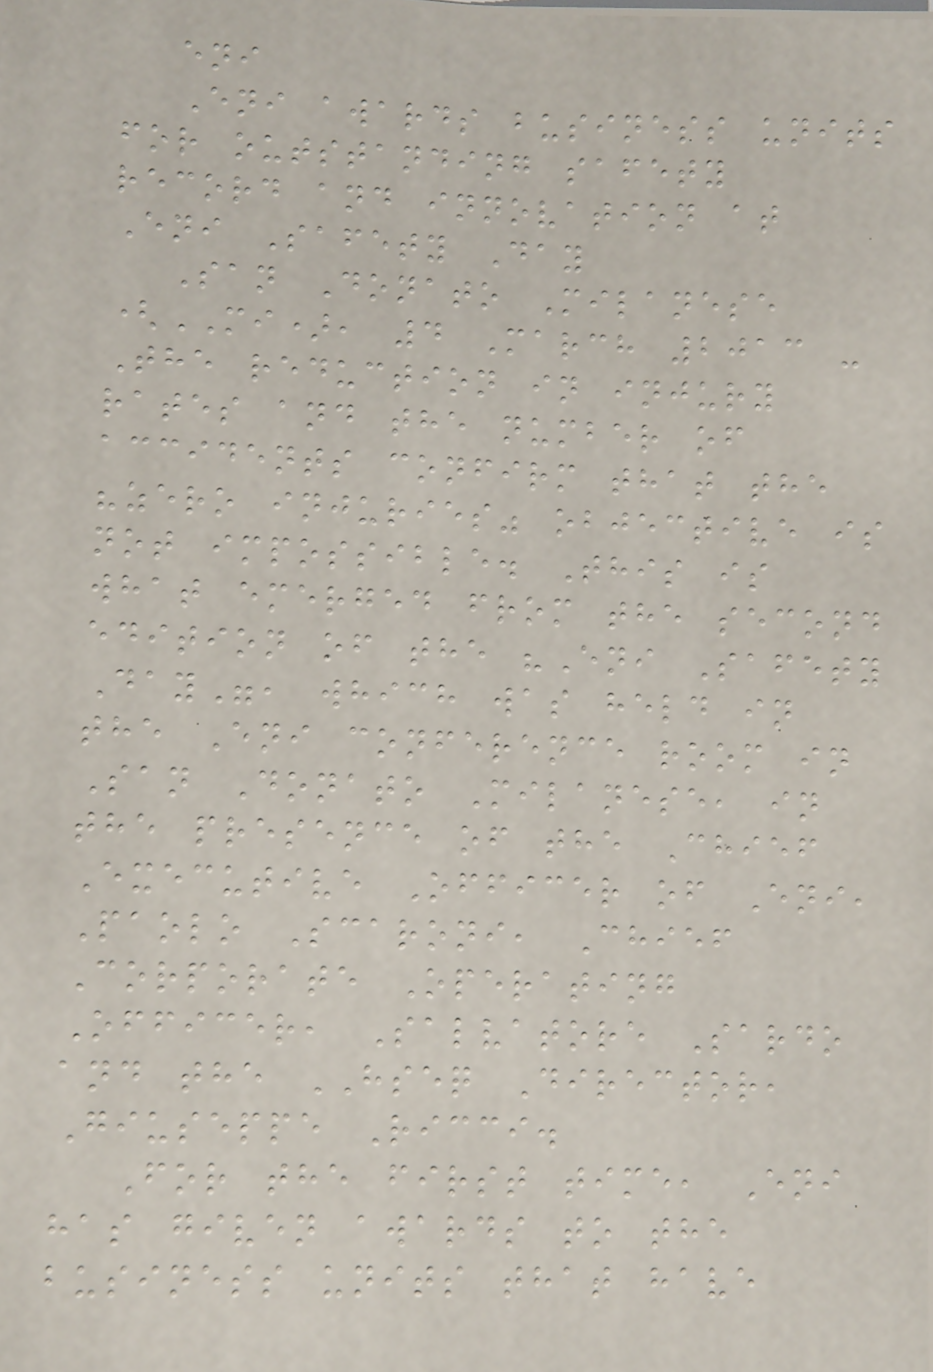eni
Eni awards business units
for outstanding safety
record and innovation at
Eni Safety Day
San Donato Milanese
(MI), 4 March 2013 -
The reduction in injury
rates and the number of
accidents confirm that the
"zero injuries" objective is
not impossible. This is
what emerged from the second
edition of the "Eni Safety
Day", which was held in
the Eni conference room in
San Donato Milanese, in
the presence of the Chief
Executive Officer of Eni,
Paolo Scaroni, Chief
Corporate Operating
Officer, Salvatore Sardo
and the HSEQ Director,
Giuseppe Ricci.
For the first time, Eni
has given awards to the
business units that have
